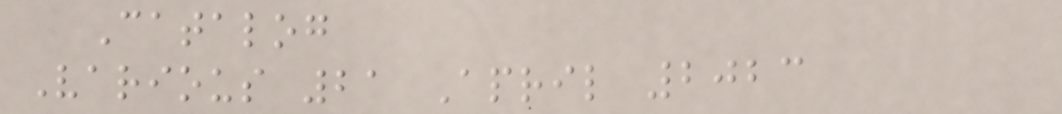Catalog
Various 21 April 2023
